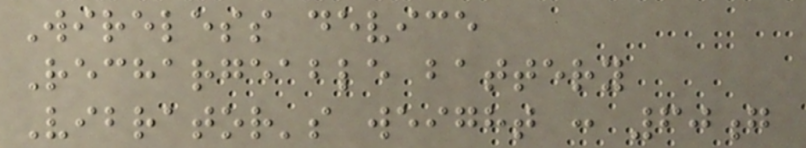Wireless device
Rechargeable battery
Vibrator's weight : 60g
